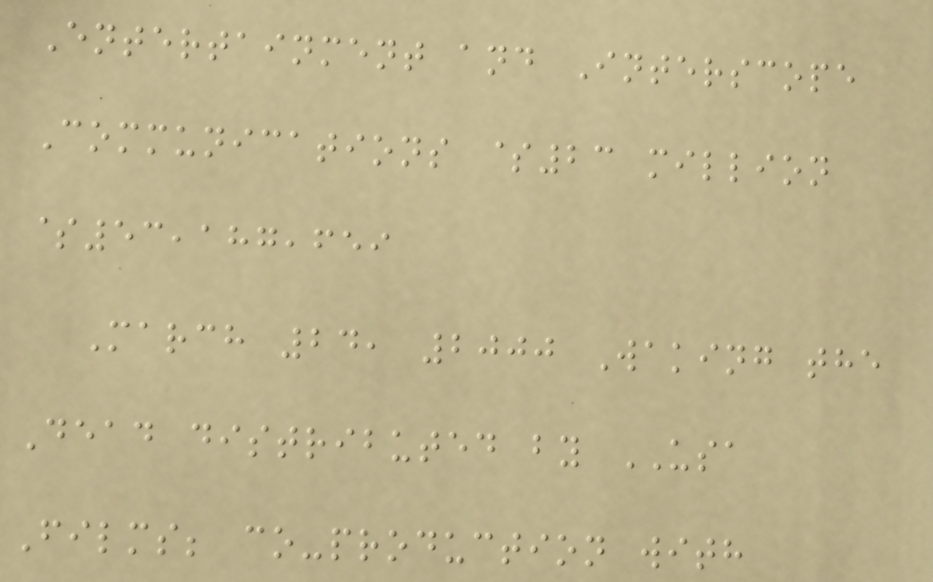Entertainment and Interscope
Communications $23 million
$53,187,659
March 24, 2000 Waking the
Dead distributed by USA
Films; co-production with
